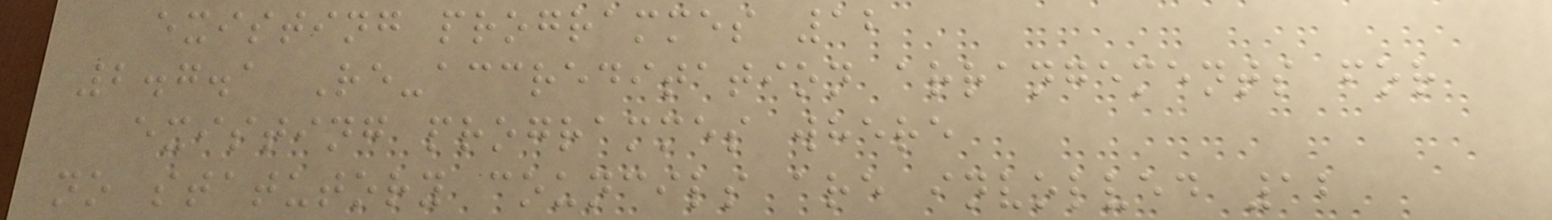existing programmes 12
2.7.1 Re-accreditation arrangements for
existing programmes where
no statutory councils are involved 12
